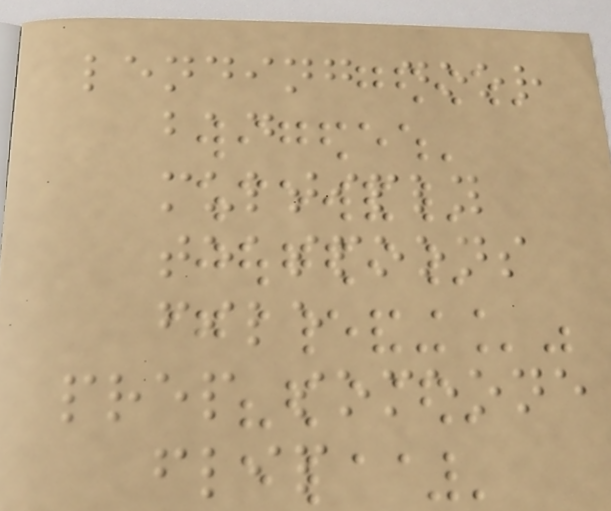lending door
bad
multiply
teaspoons
file
prep someone
flip
